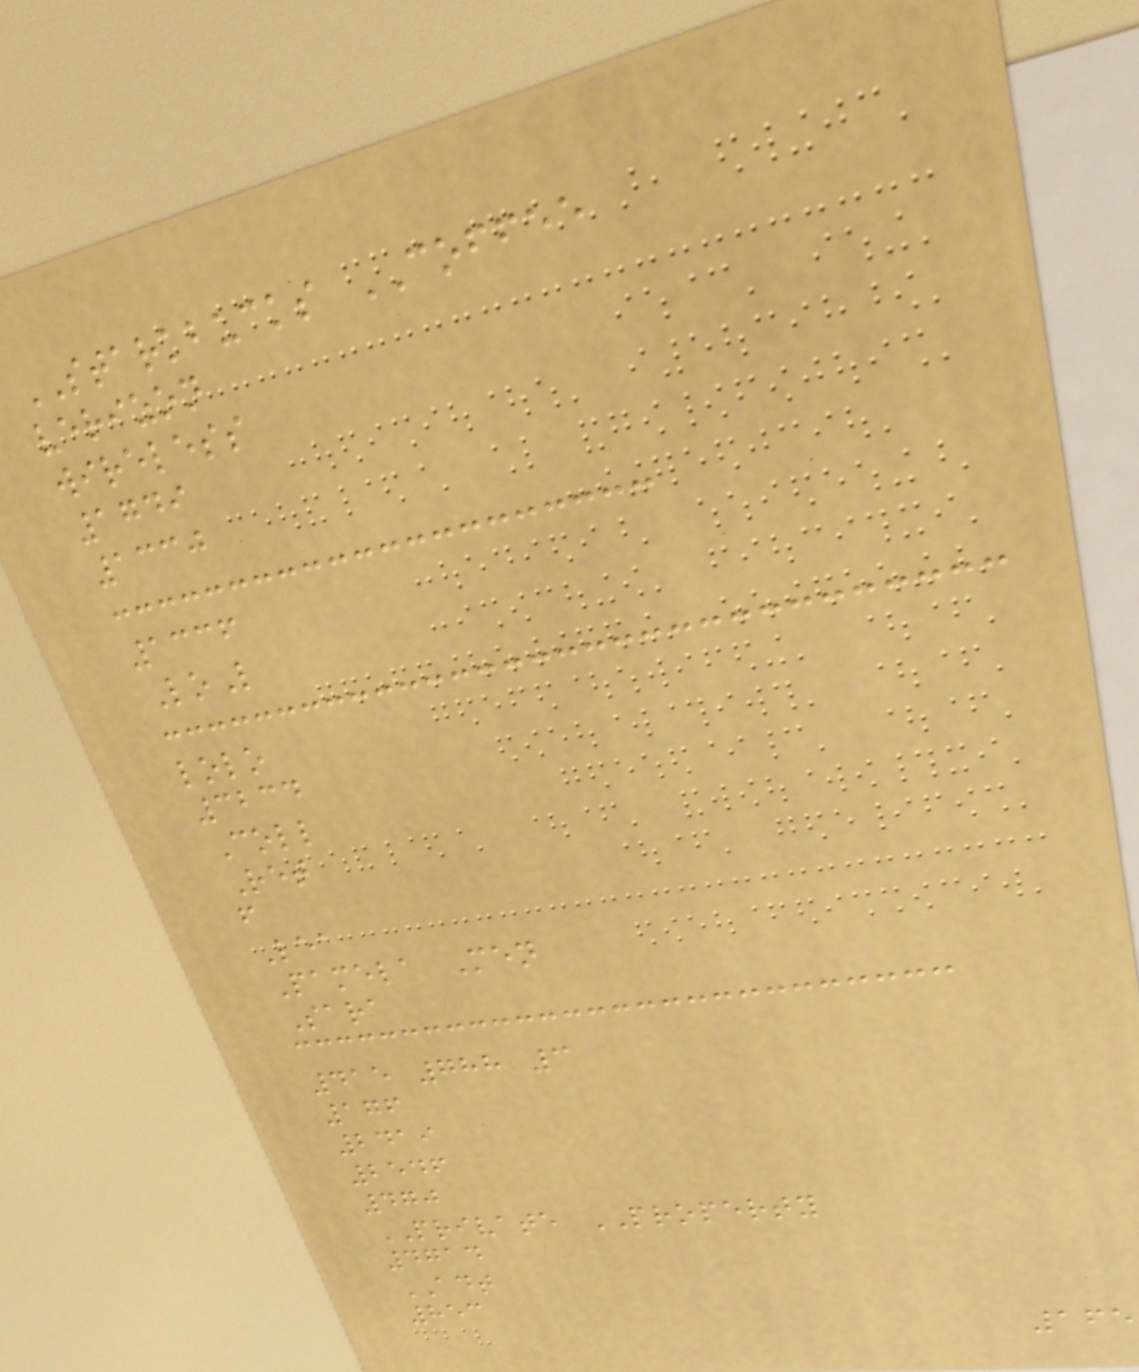STARKBUCKS COFFEE
verizon
wireless
1749
1330
1336
LoL
lolo
3234
Coll
Ret
f
Lea
Pamela Men
Sara
415 788 3
176
2419
2546
470
PRIVATE PROPERTY
4714
ADT
853
165
